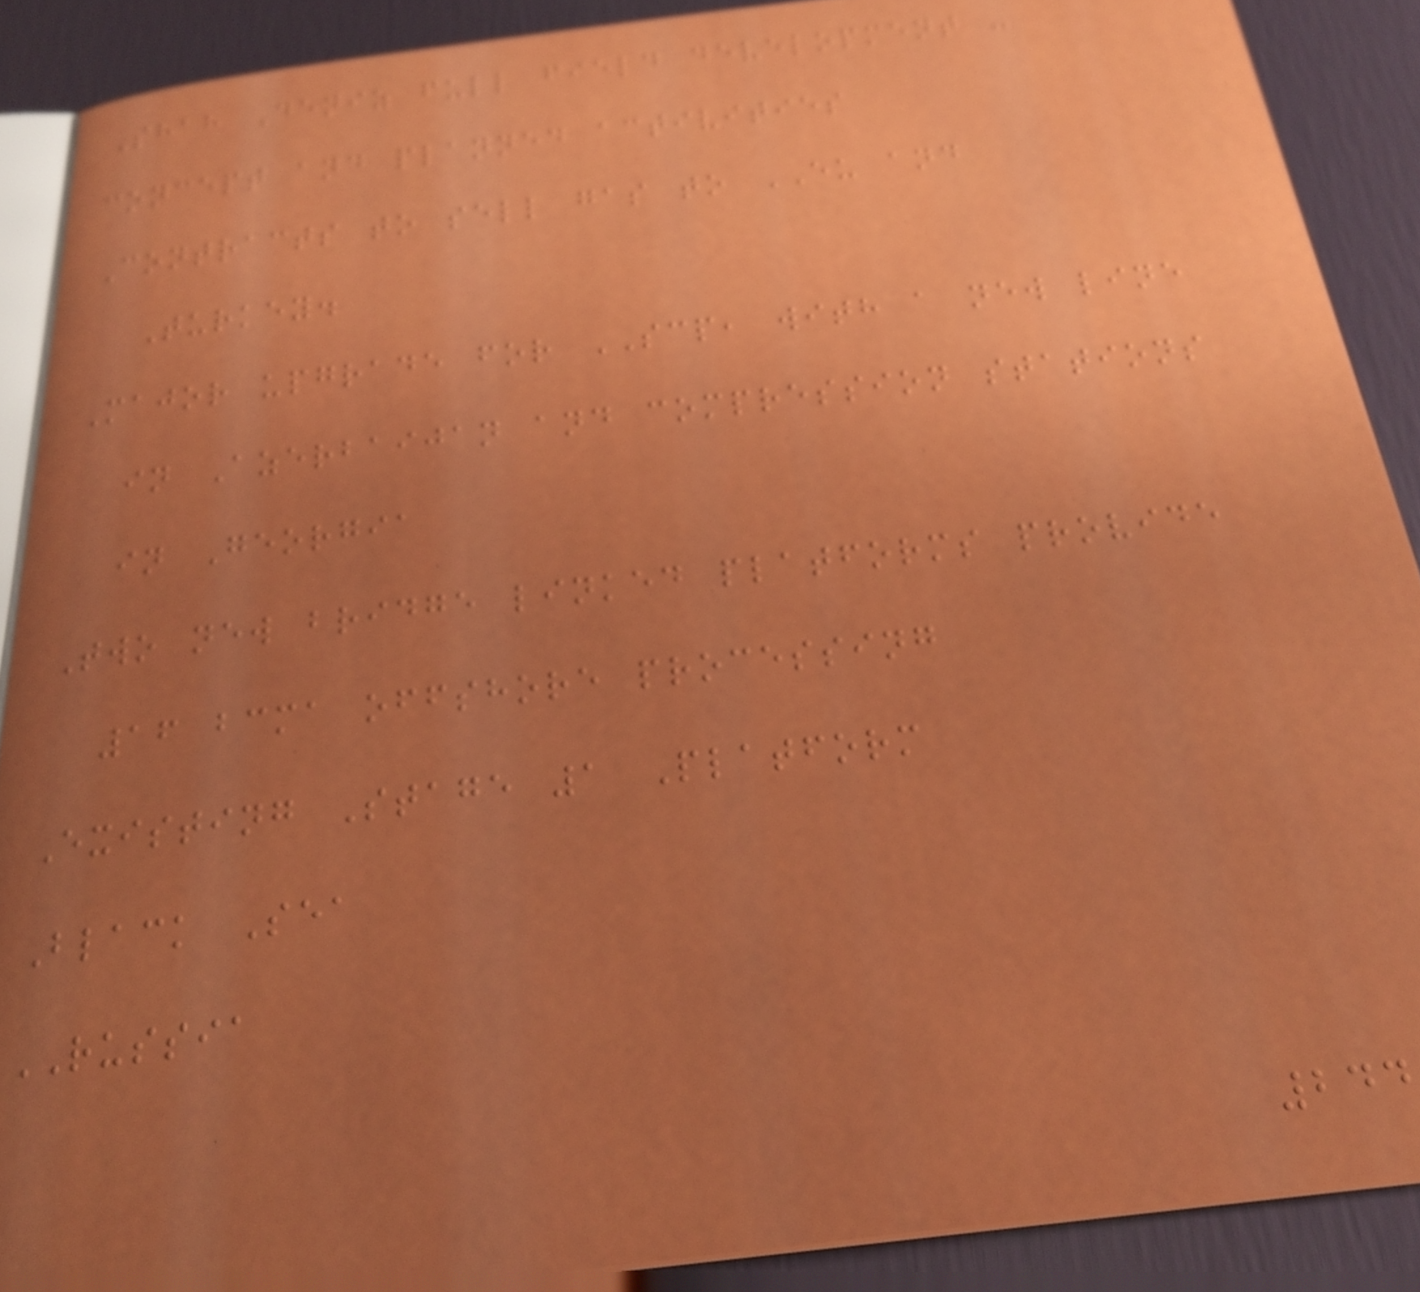Shah Deniz full field development -
concept and planned activities
Contracts to sell gas to EU and
Turkey.
Major upgrade for SCP, with a new line
in Azerbaijan and compression stations
in Georgia
Two new bridge linked platforms provide
16 bcma offshore processing
Existing Stage 1 Platform
Black Sea
RUSSIA
244
